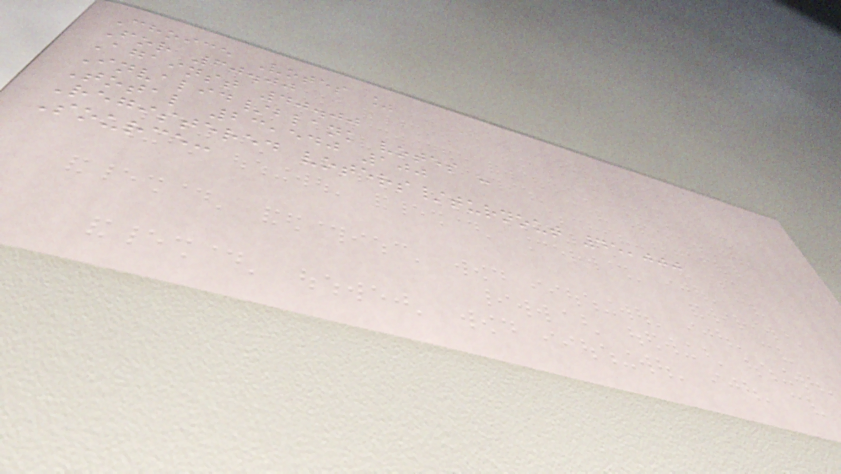Choice Votes %
For 60.00
Against 40.00
Invalid/blank votes -
Total 23,540 100
Registered voters/turnout 45,000
Source:
